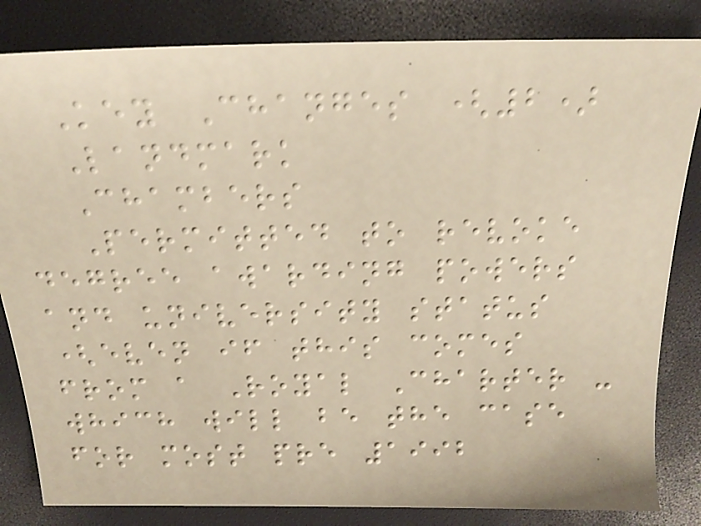Key Changes (2)
Landmark
Chambers
Permitted to revoke
degree awarding powers
and university status
(even if this comes
from a Royal Charter -
which will be the case
for most pre 1992
